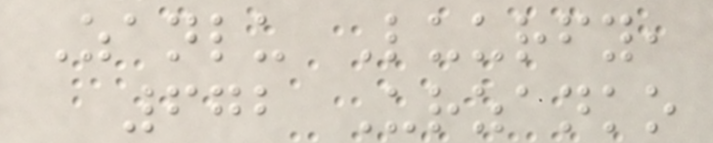Zanlu Luurfy,
672 Urzanko
